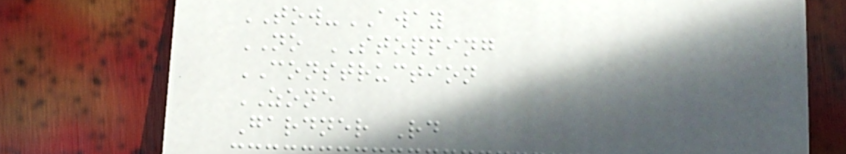TOW-AWAY
NO STOPPING
CONSTRUCTION
ZONE
Gardner Rd
